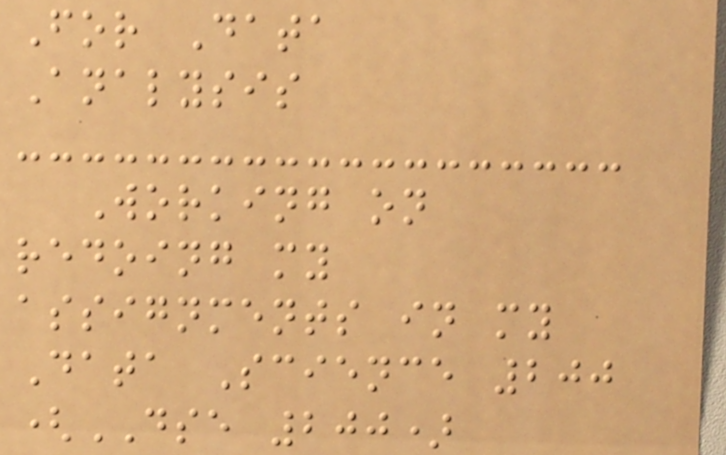For Data
Analysis
Working on
redoing my
assignments in my
Data Science 200
(DSE 200)
